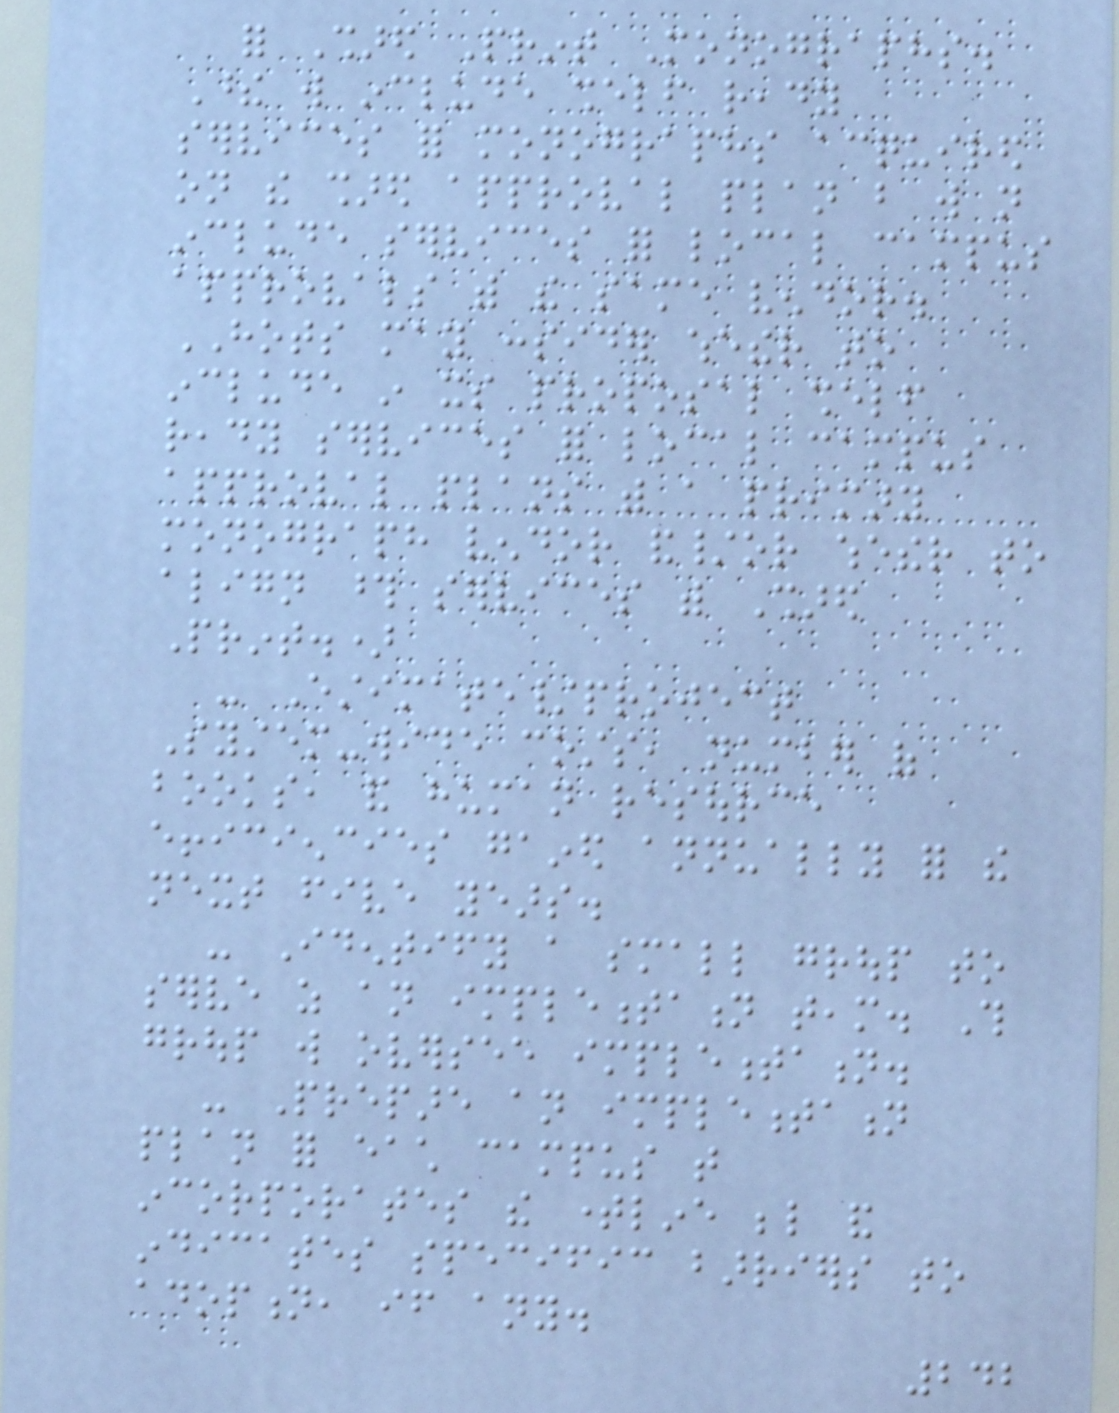for Shared Print Monographs.
These will include shelf ready
services for monographs acquired
on the shared approval plan but will not
include services for local campus
approvals with the same vendor.
HOTS may consider whether to
include in its proposal shelf
ready services for local campus
approval plans with a primary
monograph vendor and/or whether to
align those services with Shared
Print.)
- Estimate/project
System-wide costs, number of
books, and human resource
efficiencies gained annually for the
next five years.
- Identify a small group to
serve as an implementation team. This
group will oversee implementation.
- Prepare an implementation
plan for each campus that
incorporates the timeline below and
indicates specific barriers to
adoption, if any.
242
